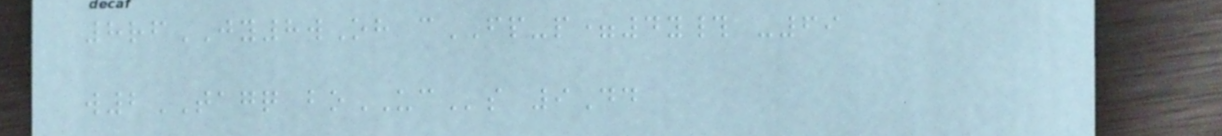8rfJY8wOh cFP-p=4y# -69
w2TAGQ boUCs 9Dd
